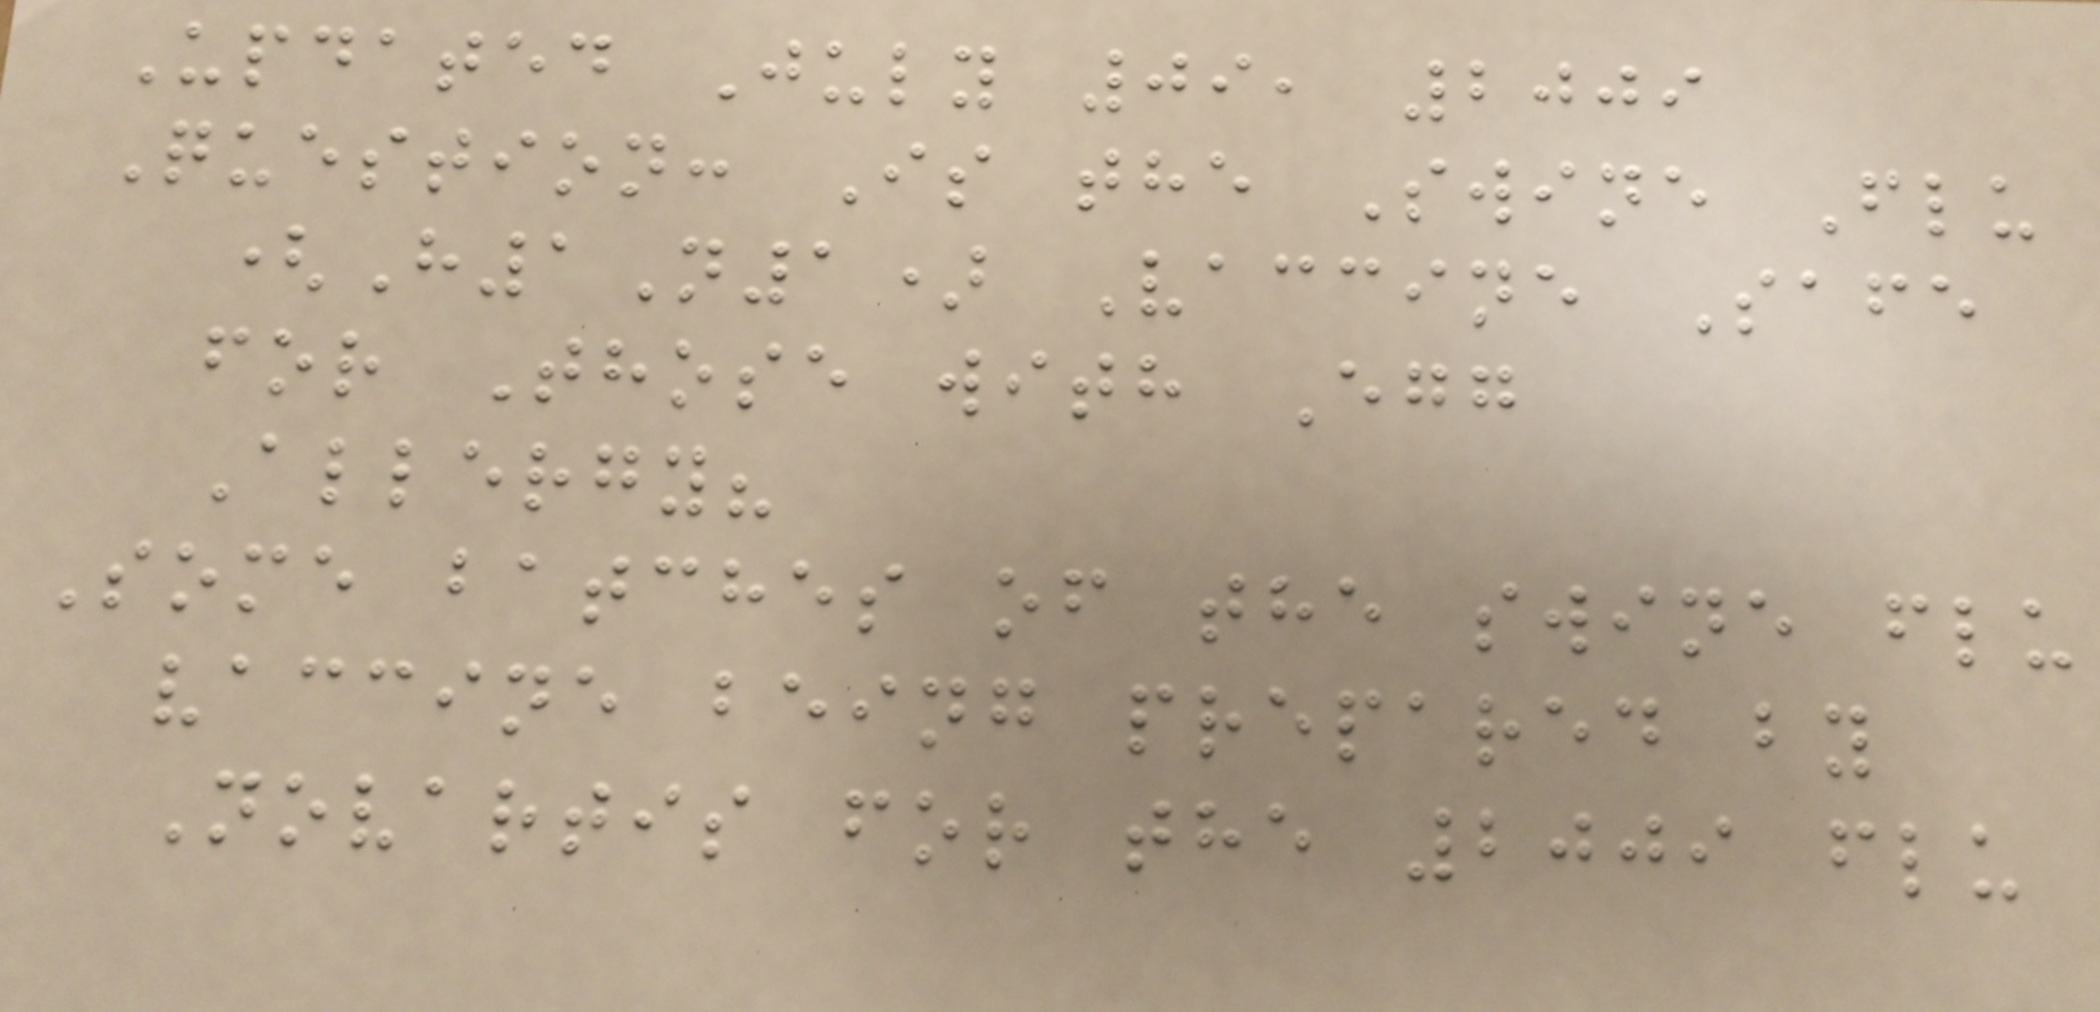Updated July 09, 2009
Question: Is the Swine Flu
(H1N1) Vaccine Safe
for Those with Egg
Allergy?
Some batches of the swine flu
vaccine being prepared by
Novartis for the 2009 flu
